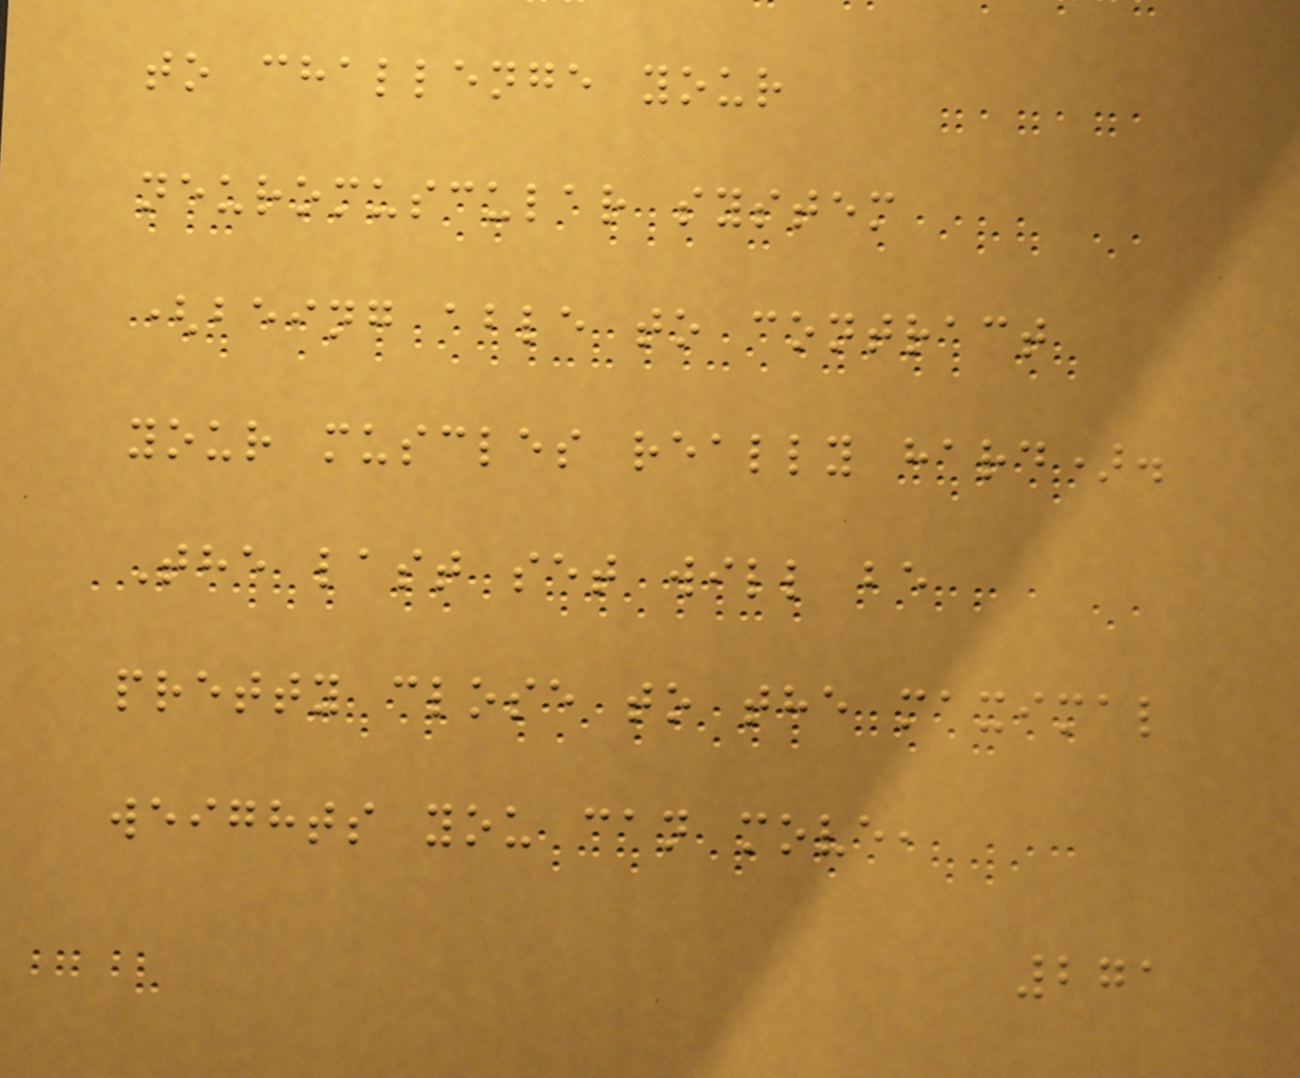to challenge your
neuromuscular system
(being able to contract
your muscles really hard).
The last set will be
pretty close to the maximal
weights you can move,
271
